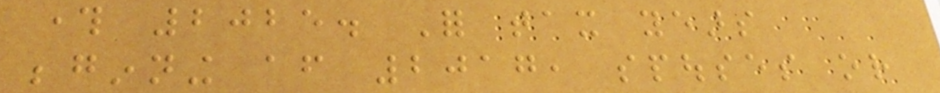through 2025. For tax years
beginning after 2017, spouses or
